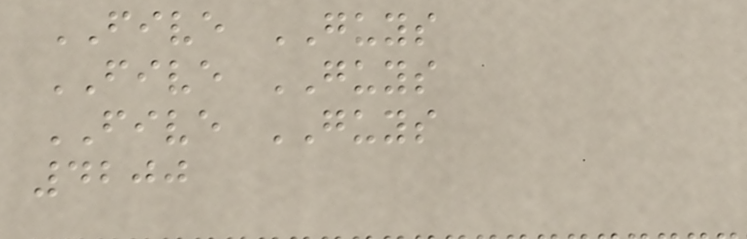FIVE GUYS
FIVE GUYS
FIVE GUYS
4200
